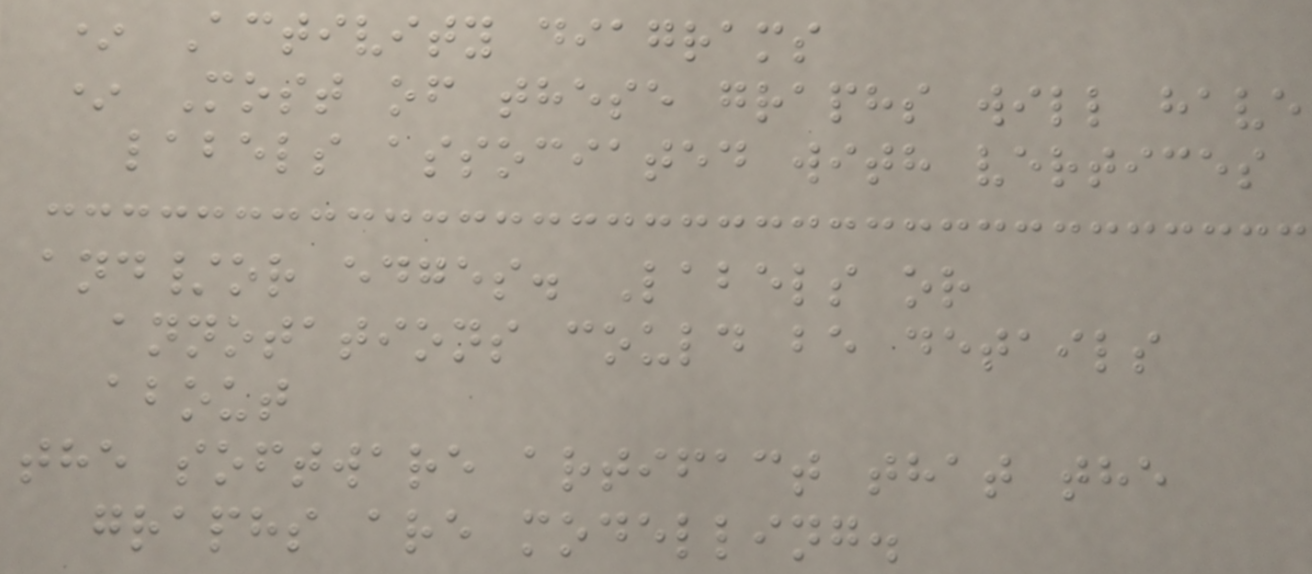* Activity diagrams
* Most of these graphs will have
labels associated with vertices
and/or edges. Labels or
annotations could be details
about
the software artifact that the
graphs are modelling.
